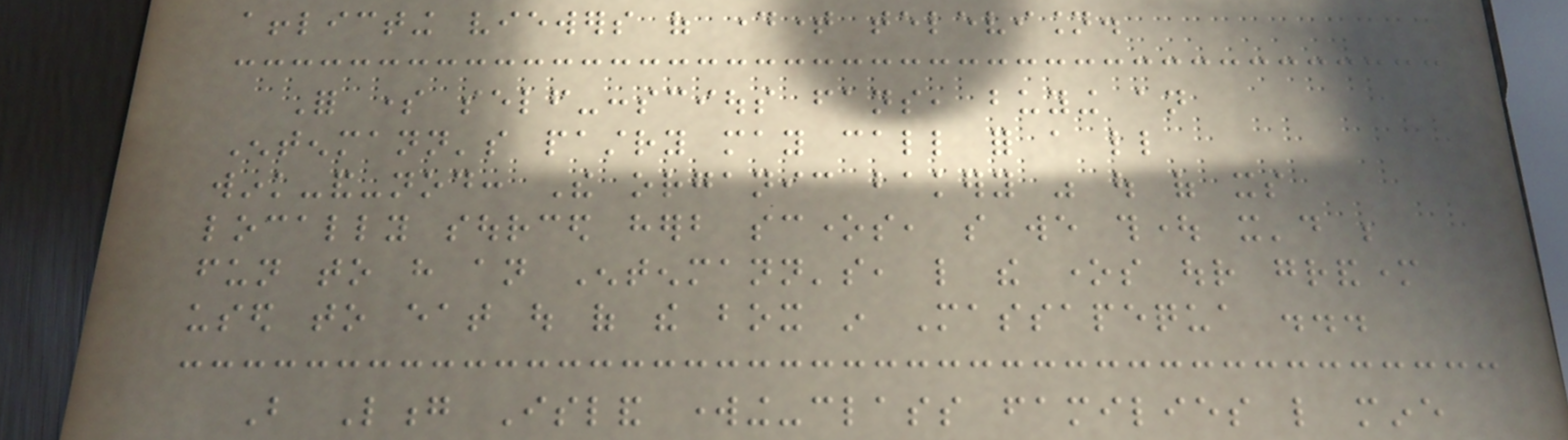afflicting viewers of daytime television.
For some self-conscious fans, buying an
Entenmann's pastry may call for a little
wink-and-nod: The organic bakery was out of its
locally sourced herb scones, so we thought it'd be
fun to have an Entenmann's, like the ones our grandmother
used to eat out of the box in Massapequa ...
But Long Island working-class families like mine
